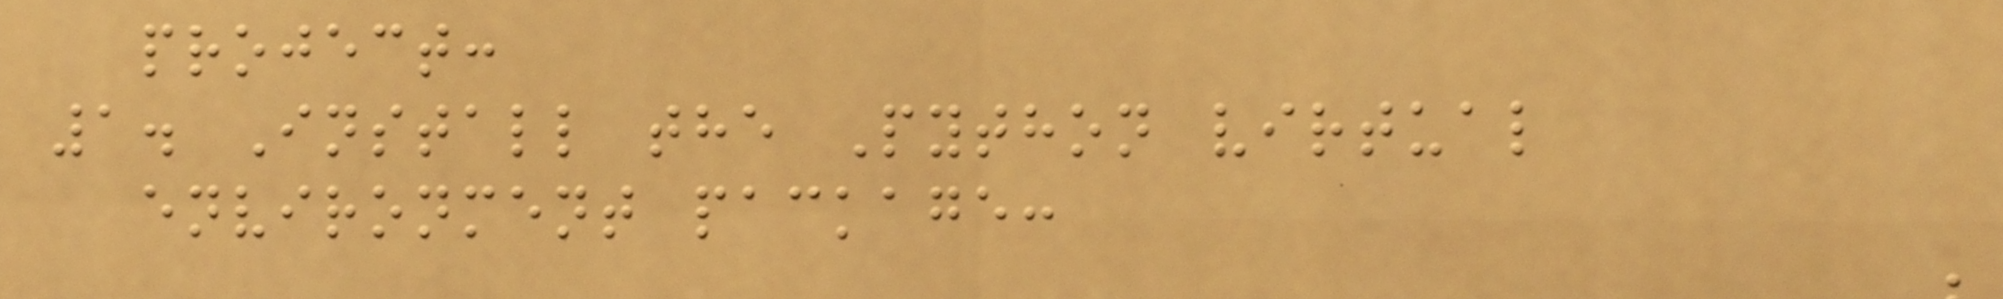project:
1. Install the Python virtual
environment package:
